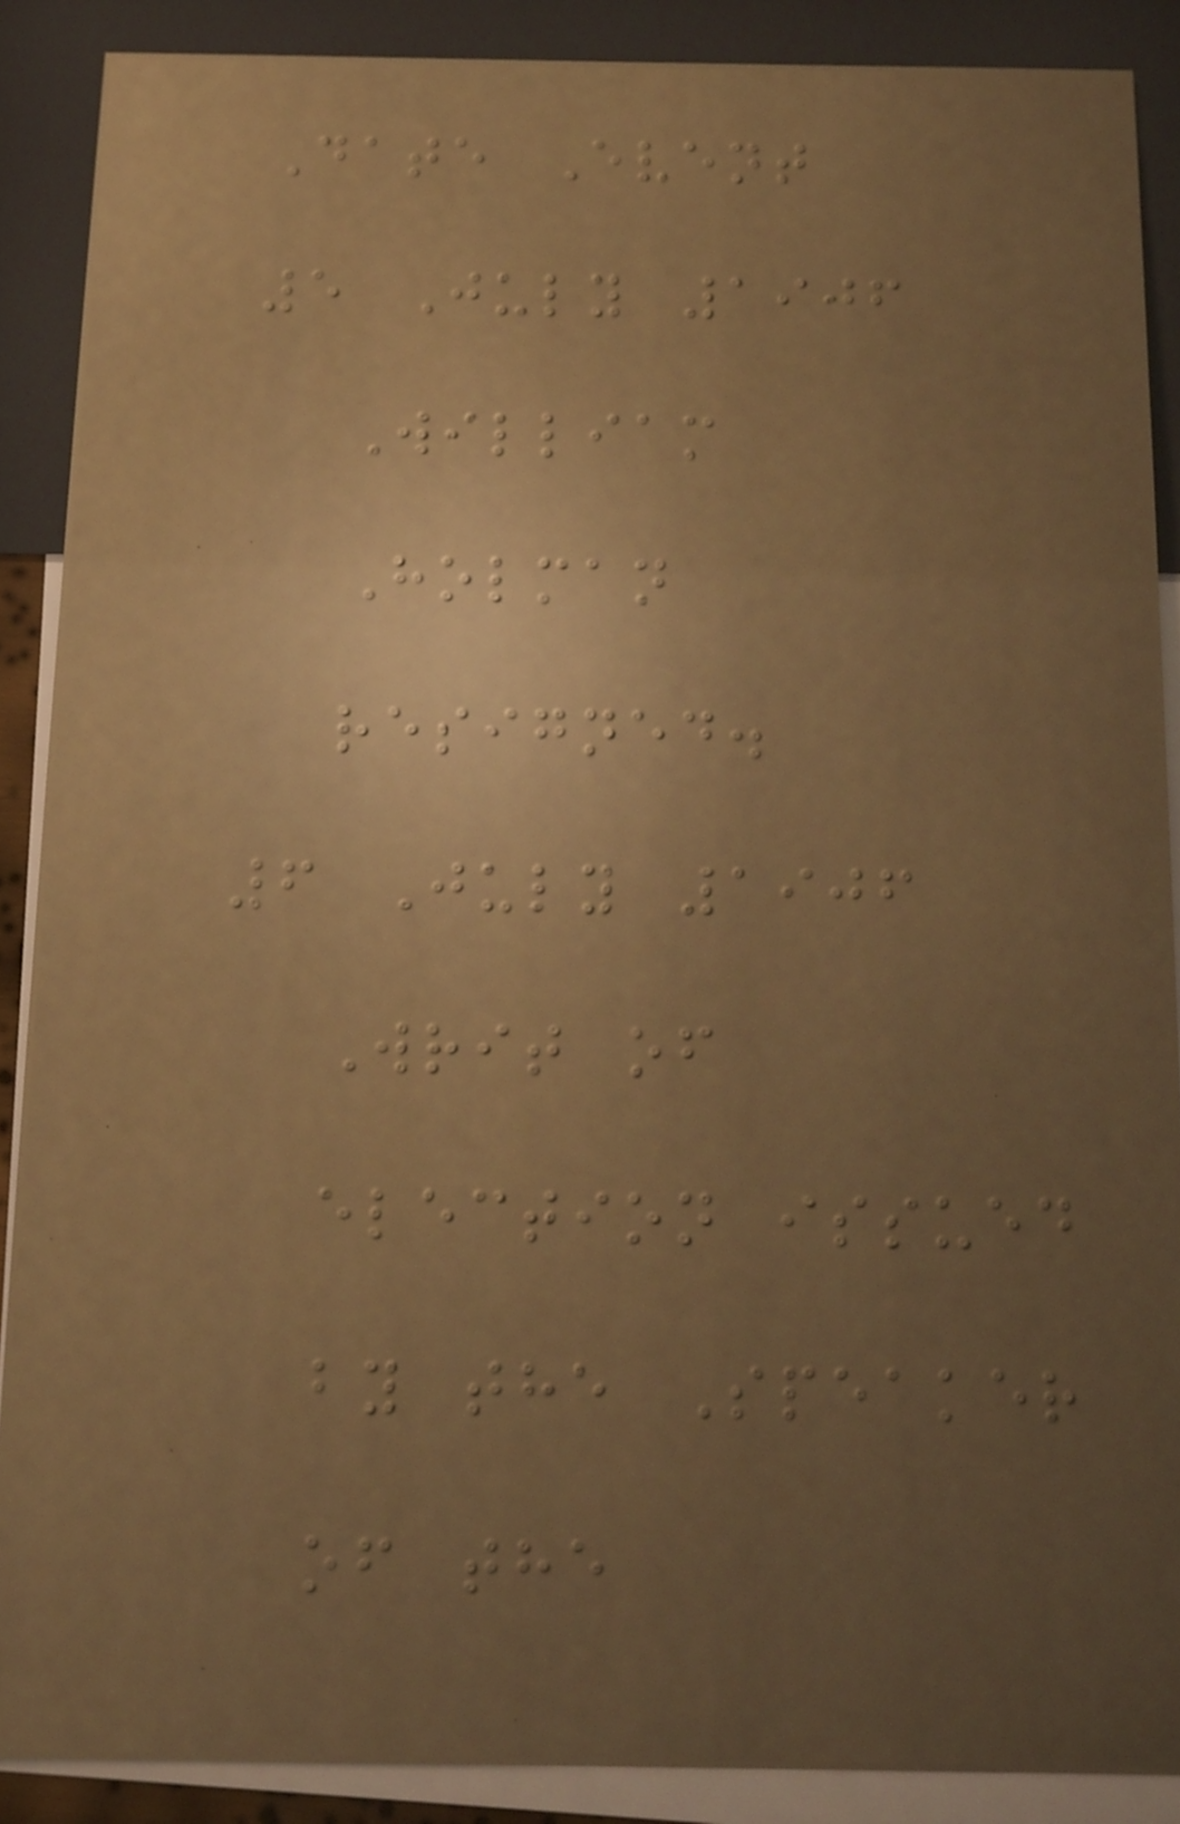Date Event
5 July 1906
William
Holman
resigned.
6 July 1906
Writ of
election issued
by the Speaker
of the
